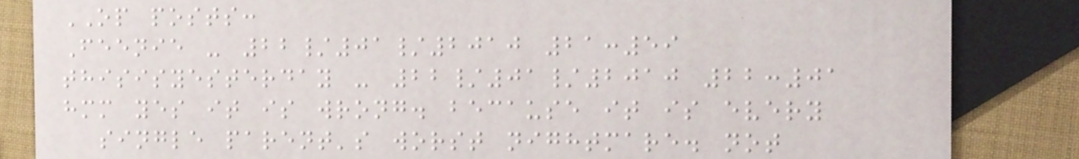OP posts:
Feenie - 22/01/2010 21:59
thisisyesterday - 22/01/2010 22:01
hmm yes it is wrong. because it is every
single parent's worst nightmare. not
